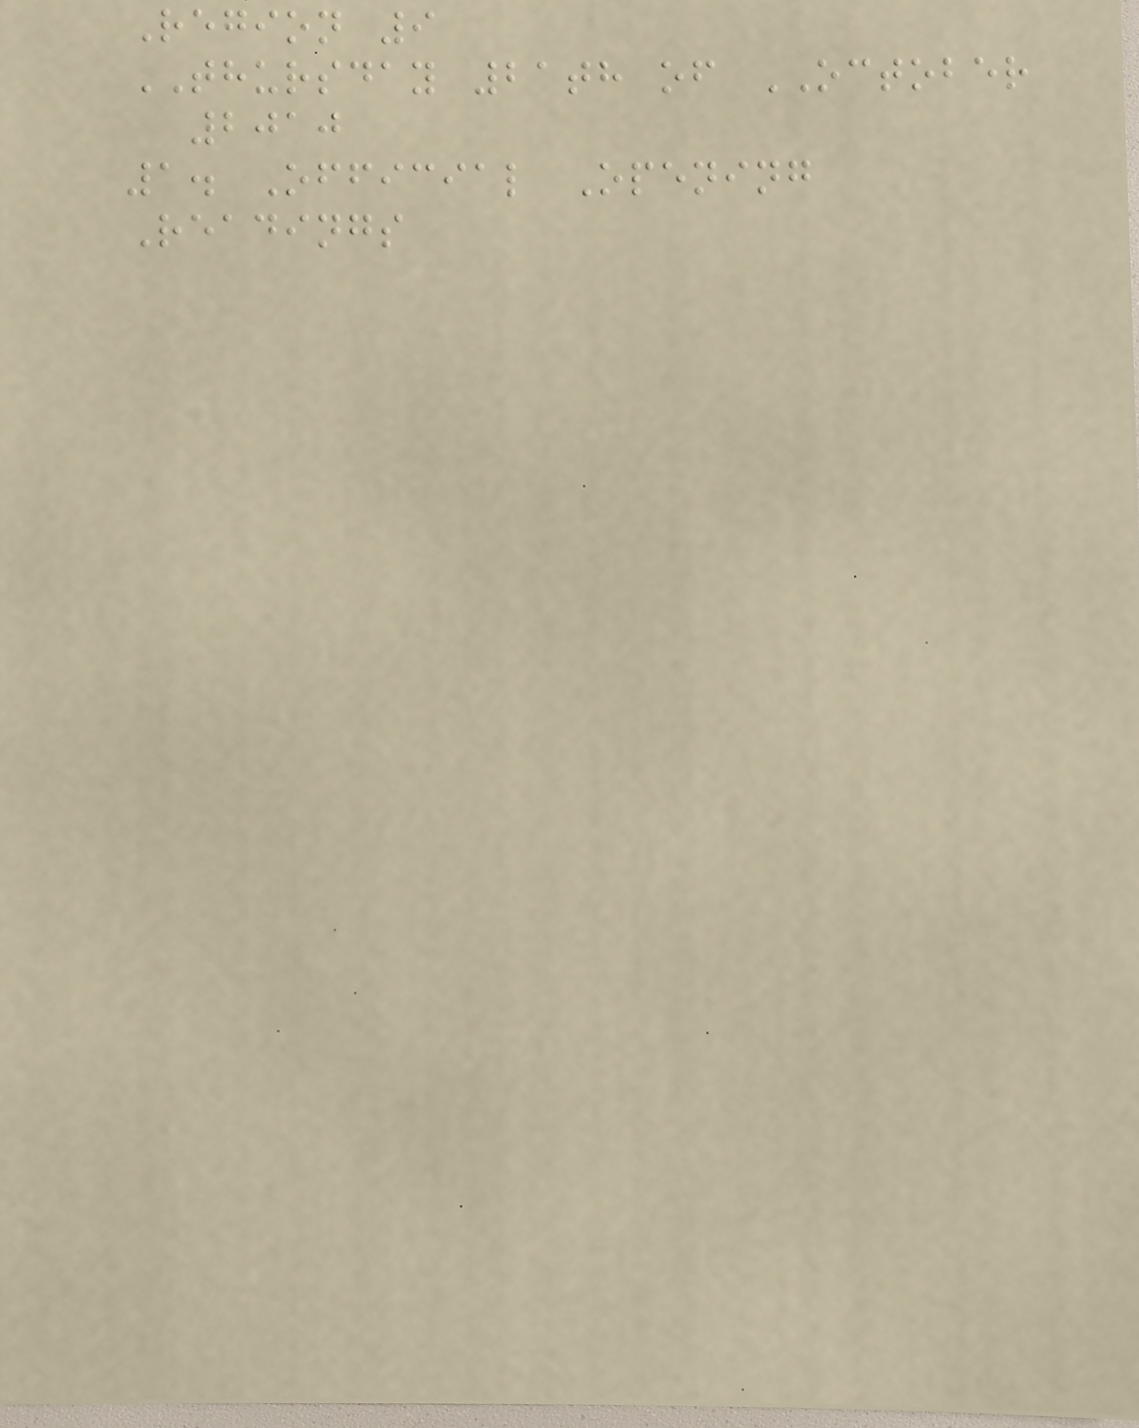Region 9
THURSDAY 21th of OCTOBER
2010
1. Official Opening
Readings
